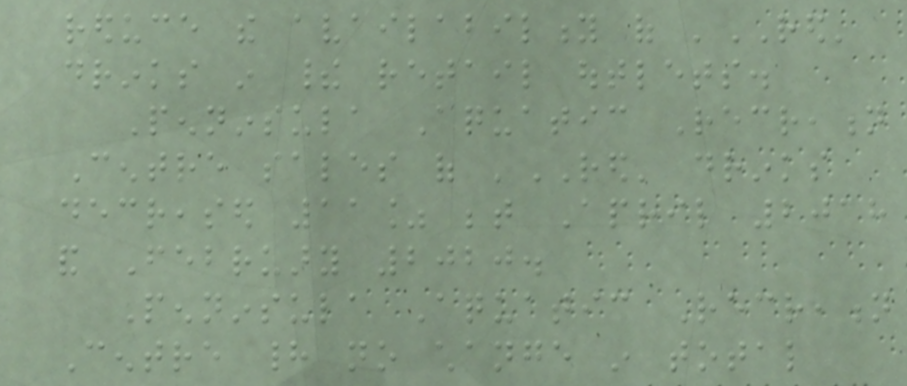reduce the availability of 'RED'
drinks in their retail outlets.
Penninsula Aquatic Recreation
Centre sales of 'RED' drinks
decreased 11% between April 2018
and February 2020.
Penninsula Aquatic Recreation
Centre had no change in total
